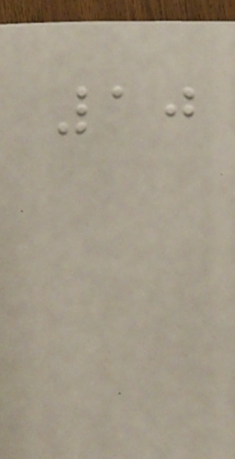10
